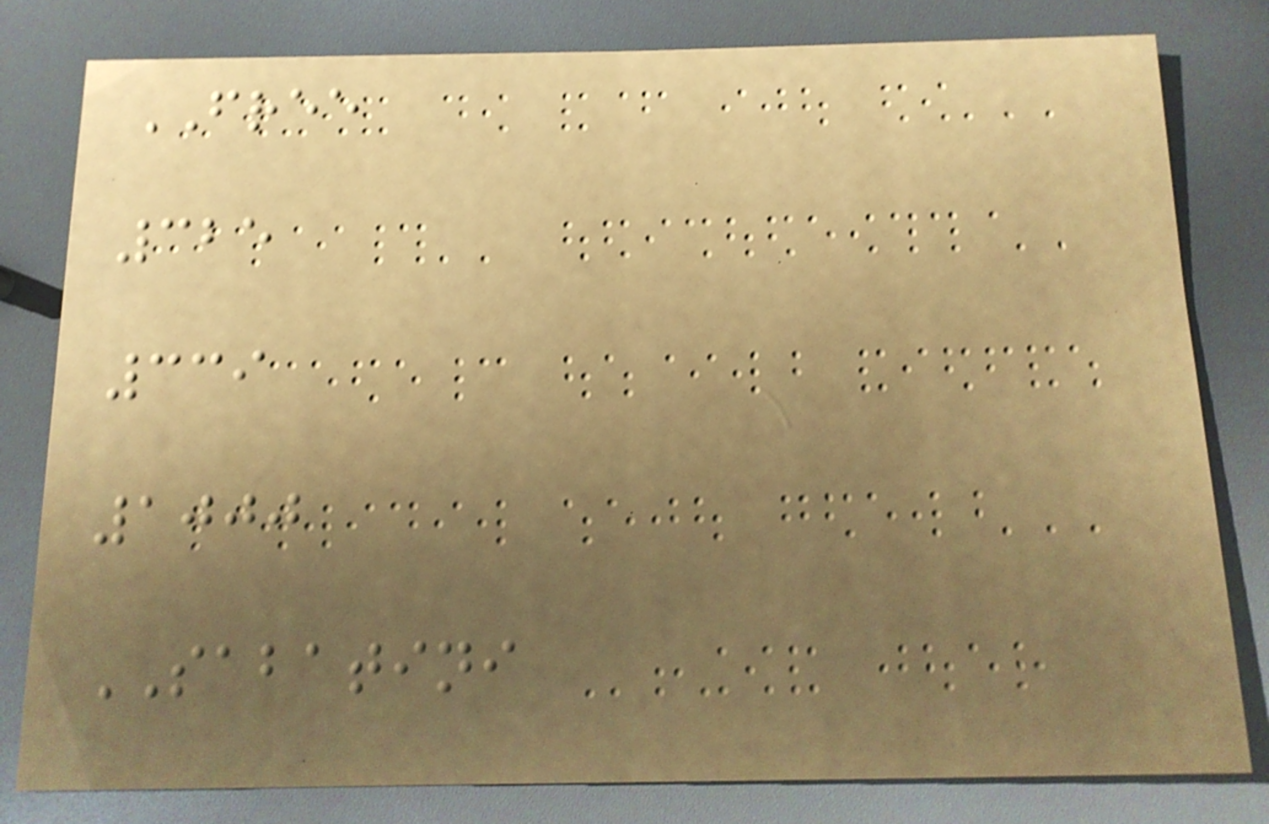FREE
325
339
1000
SABATINI
